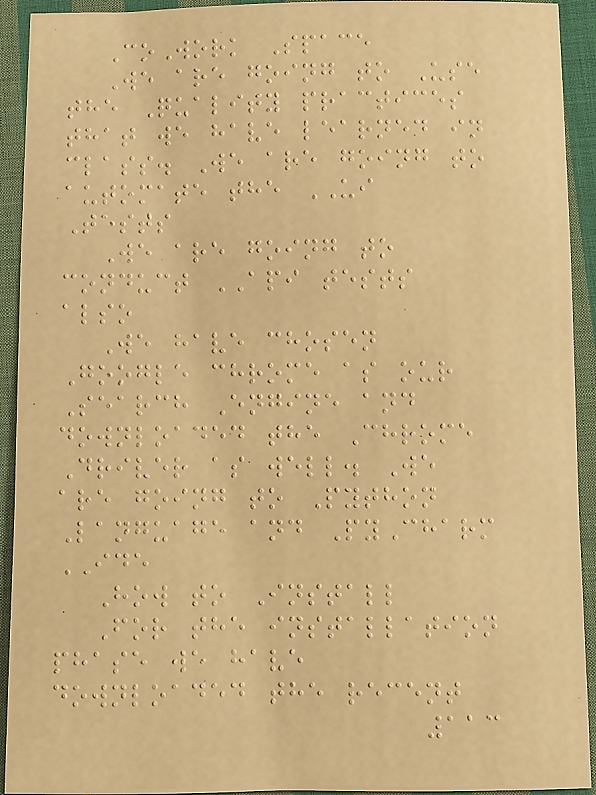CoWork Space
We are going to Use
the Quality practices
that we have learned in
class. We are going to
automate the UI
Tests
We are going to
conduct API tests
also
We have chosen
Google chrome as our
Search Engine and
downloaded the Chrome
Driver as well. We
are going to Python
Language and PyCharm
IDE
How to Install
For the installation
phase we have
downloaded the recent
113
